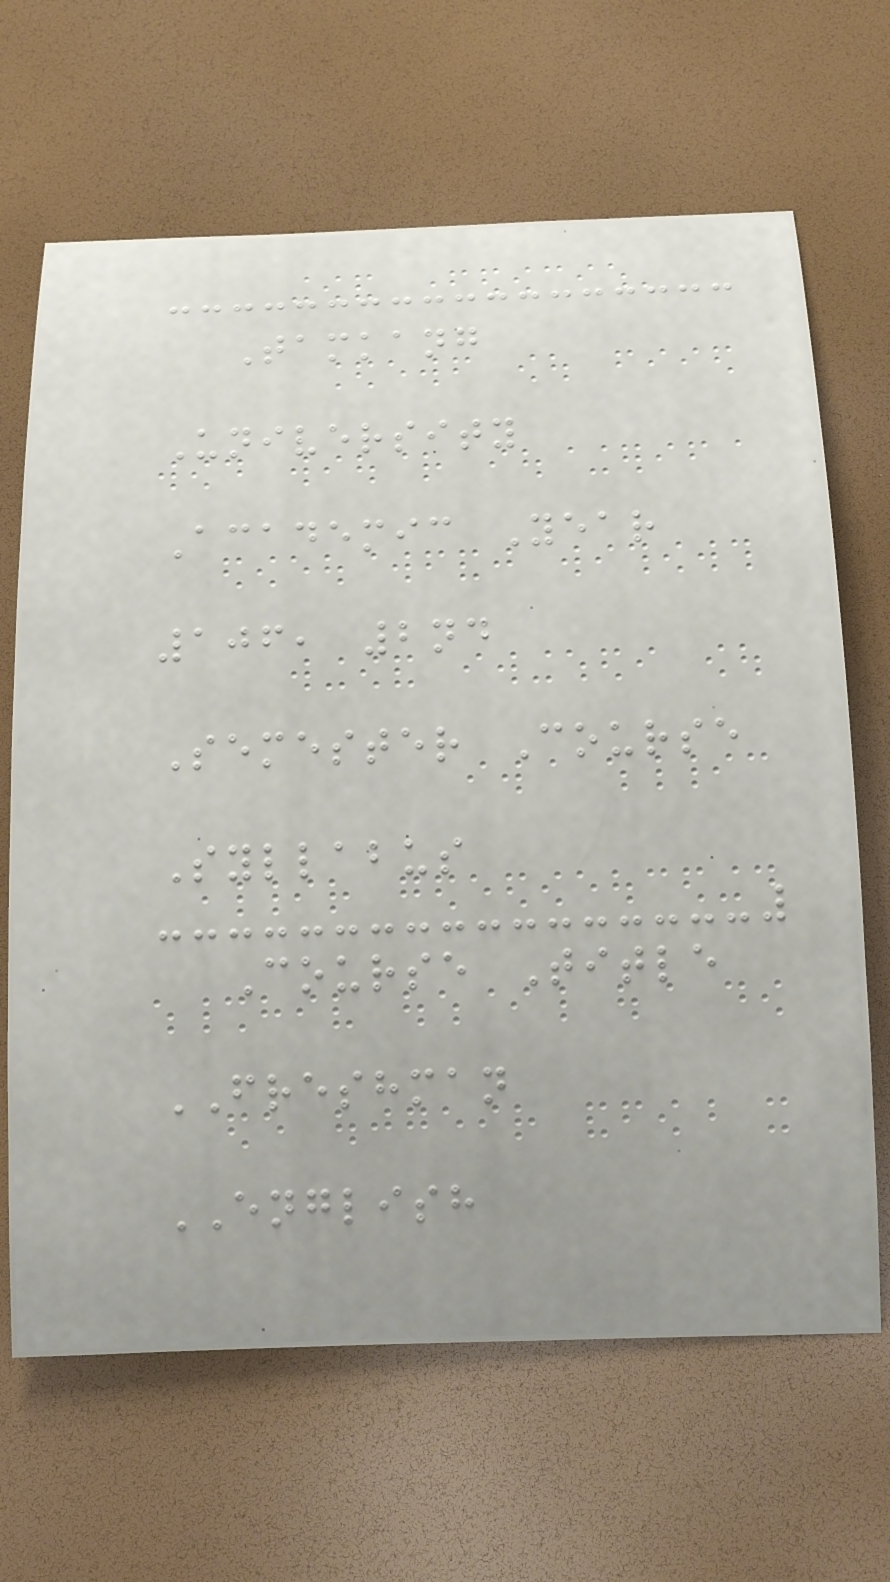Tamkang
University
Academic Year
106, 2nd
Semester Course
Syllabus
Course Title
FRESHMAN
ENGLISH
